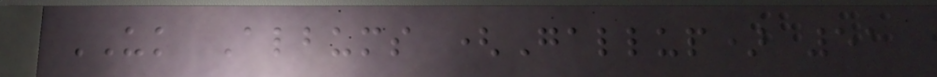UK Albums (Gallup) 51
